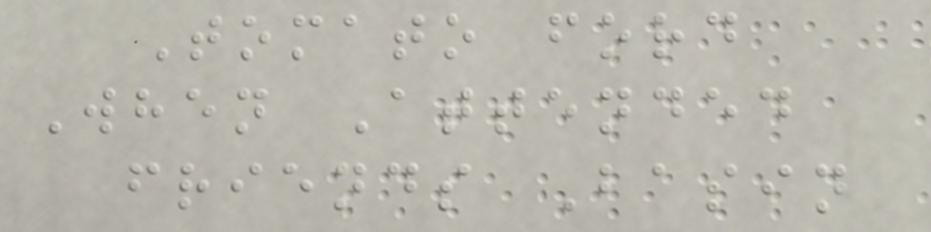Tomato ford
When Attended
friends Basin
